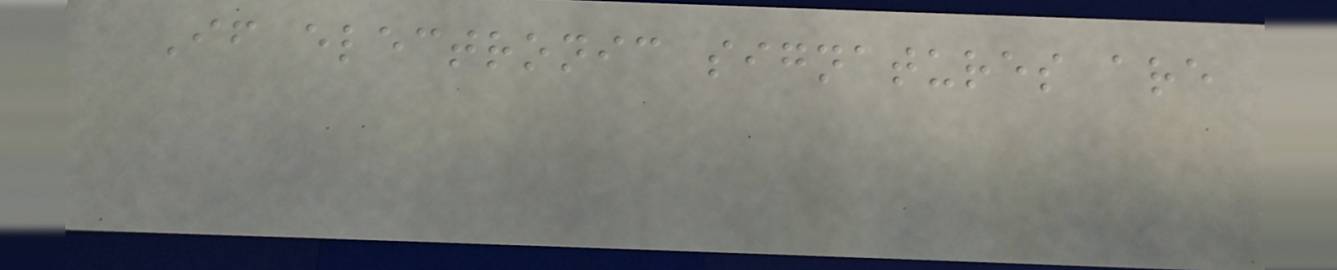If electronic signatures are
